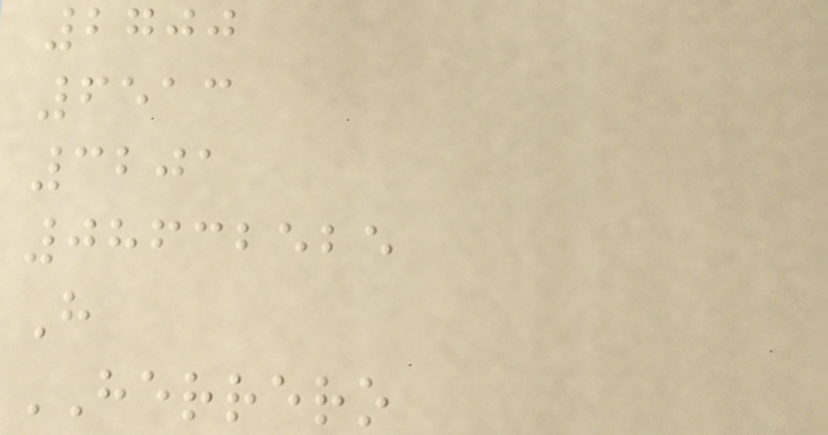2700
6513
3201
08632525
H
HERRERO
